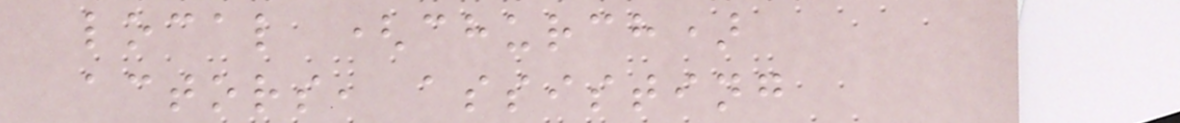local (church)
actors, assisting
